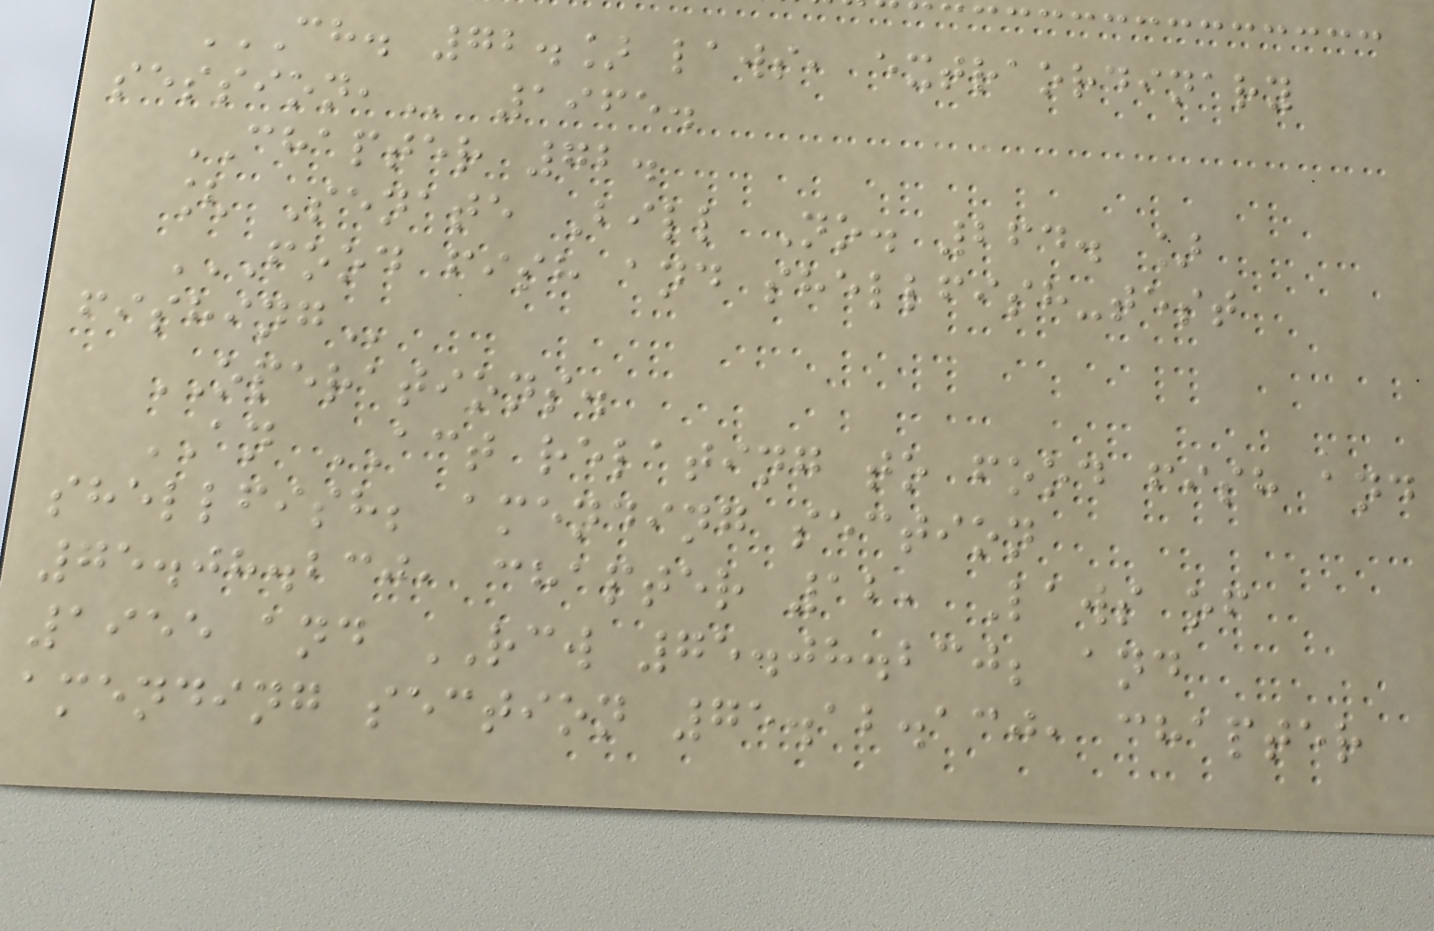CH. 72.] LAWS, EXTRAORDINARY
SESSION, 1965.
CHAPTER 72.
[ Senate Bill No. 264. ]
FOOD FISH AND SHELLFISH-TEST
FISHING
OPERATIONS.
AN ACT relating to food fish and
shellfish; amending section
75.08.230, chapter 12, Laws of
1955 and RCW 75.08.230; and
amending section 75.12.130, chapter
